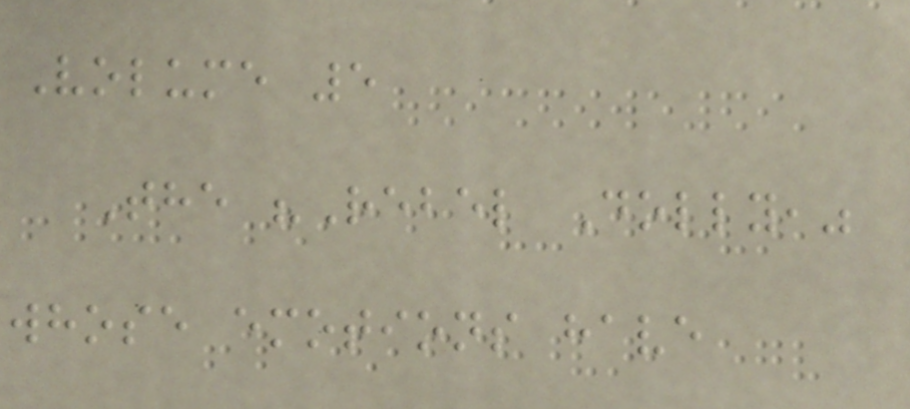Volume 5
The "Rebel Dolly,"
whose emotions have
